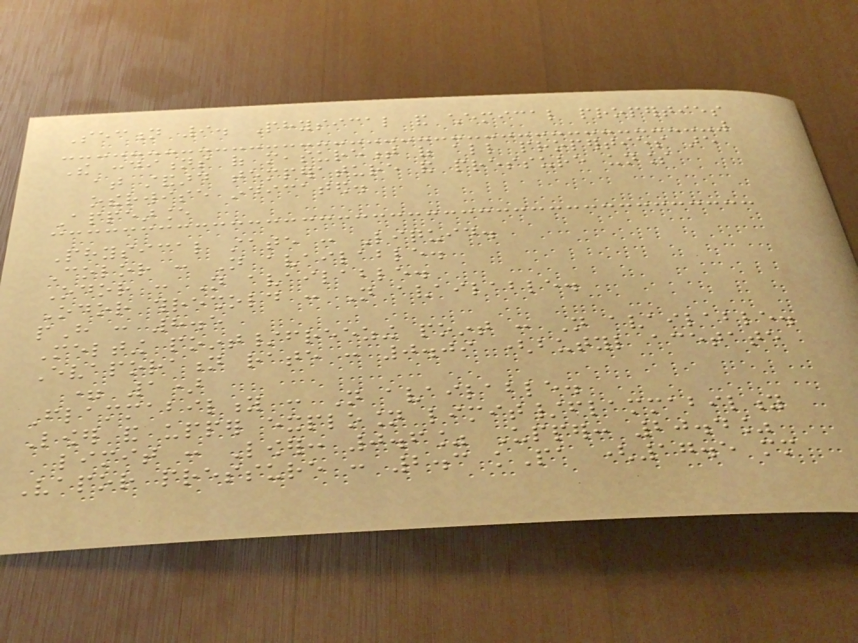Section 9. Physical and chemical properties
The conditions of measurement of all properties are
at standard temperature and pressure unless
otherwise indicated.
Appearance
Physical state : Liquid.
Color : Not available.
Odor : Not available.
Odor threshold : Not available.
pH : 8.5
Melting point/freezing point : Not available.
Evaporation rate : 0.09 (butyl acetate
= 1)
Flammability : Not available.
Lower and upper explosion limit/flammability
limit : Lower: 0.6% Upper: 20.4%
Vapor pressure : 2.3 kPa (17.5 mm
